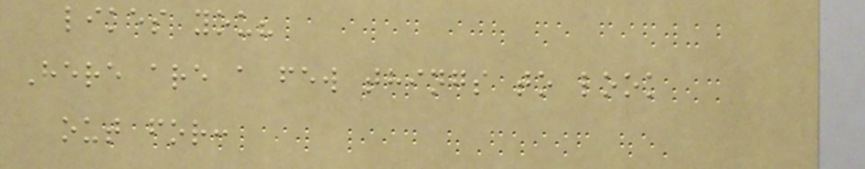likes you?
Here are a few things to look
out for:
